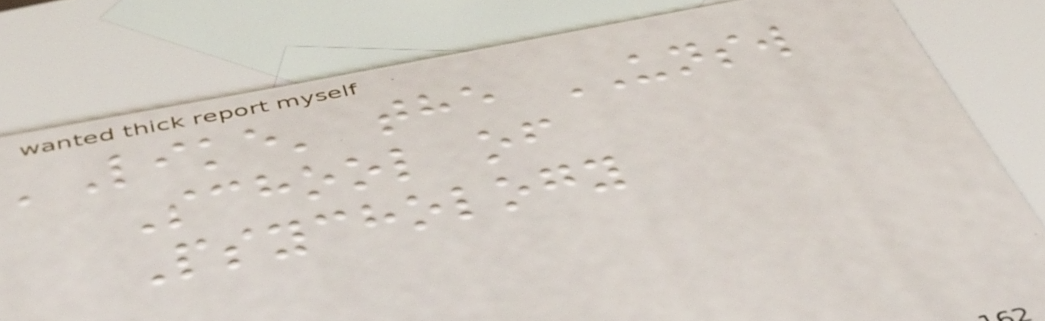'Like' the UNSW
School of
Psychology
